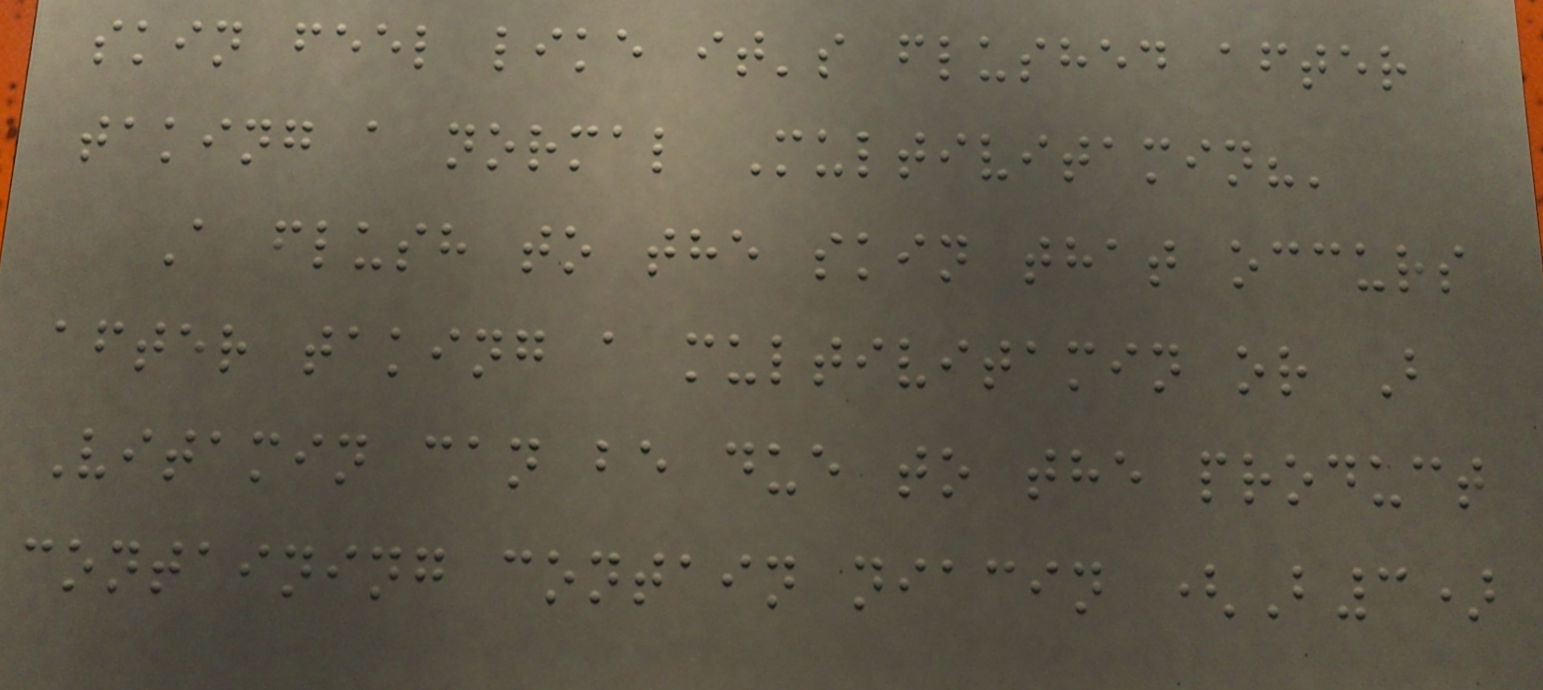skin feel like it's flushed after
taking a normal Multivitamin?'
A flush to the skin that occurs
after taking a multivitamin or B
Vitamin can be due to the product
containing contain niacin (B3)
